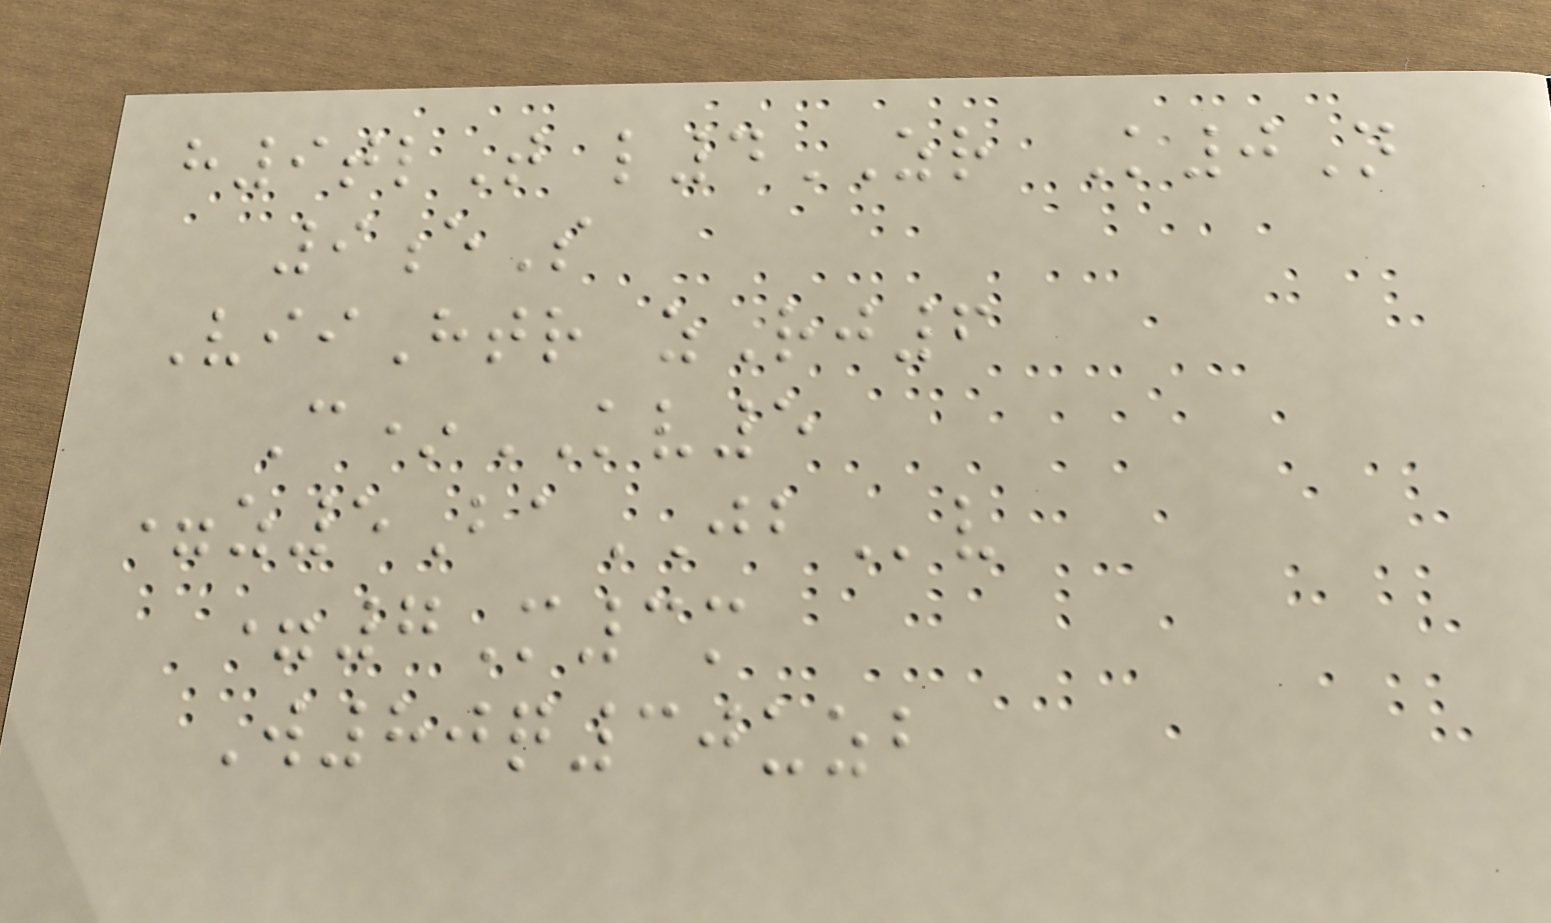h9tlT l4ZR K0N
9eS
ViiHtr zRj6
C*KV5
=z5BaJBv
=7M3m
W80q30uzb
